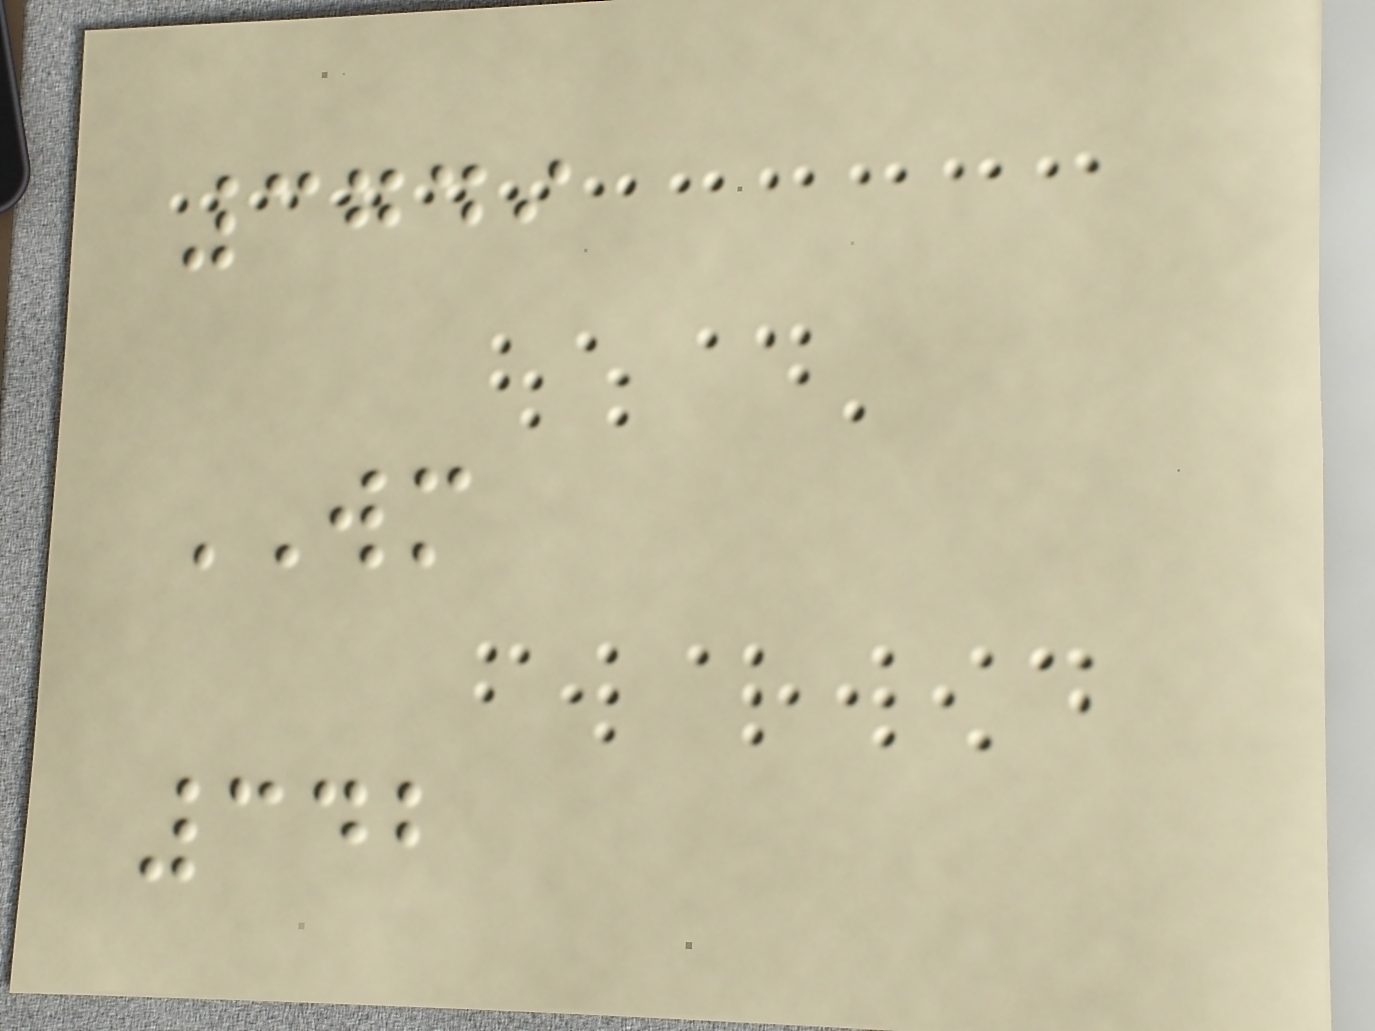3749
WM
342
